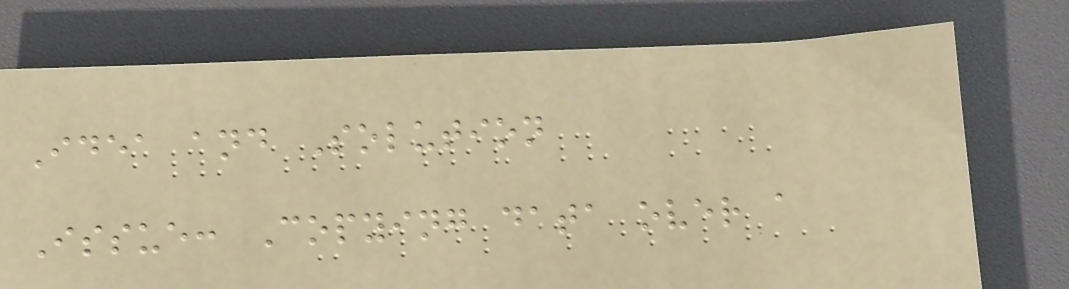Idea and Solution
Issue: Copying data over a
